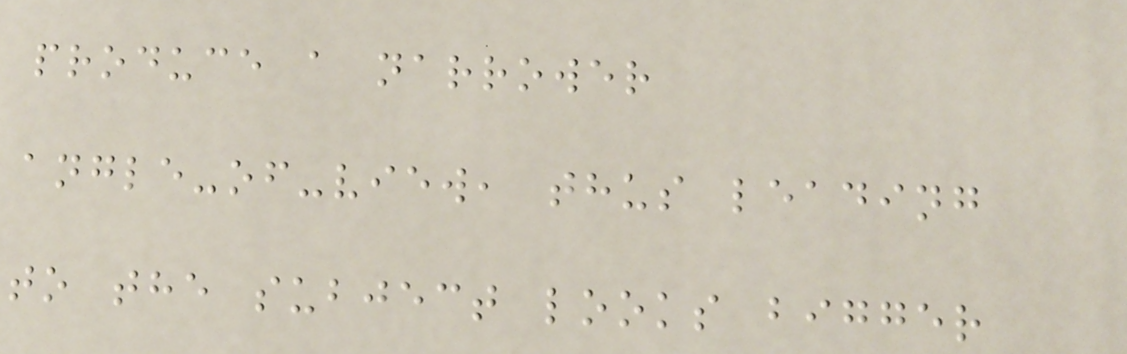produce a narrower
angle-of-view, thus leading
to the subject looks bigger
